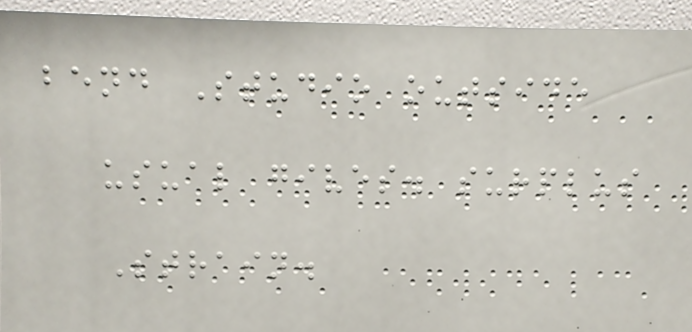bend Studio outside
usual gives. surplus
Strain.
